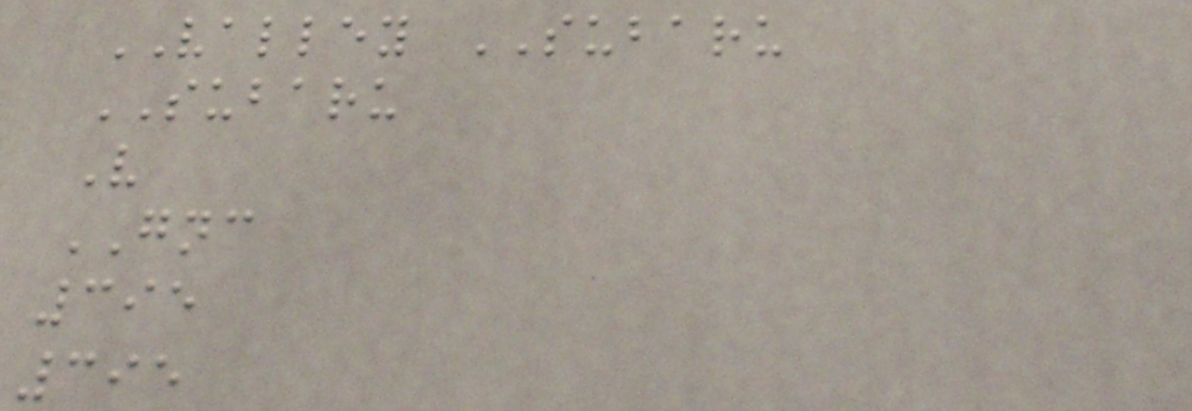VALLEY SUBARU
SUBARU
V
GNC
395
395
